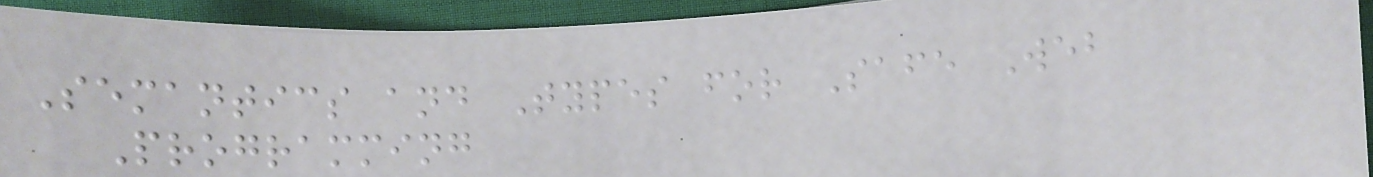Semantics and Types for Safe Web
Programming
